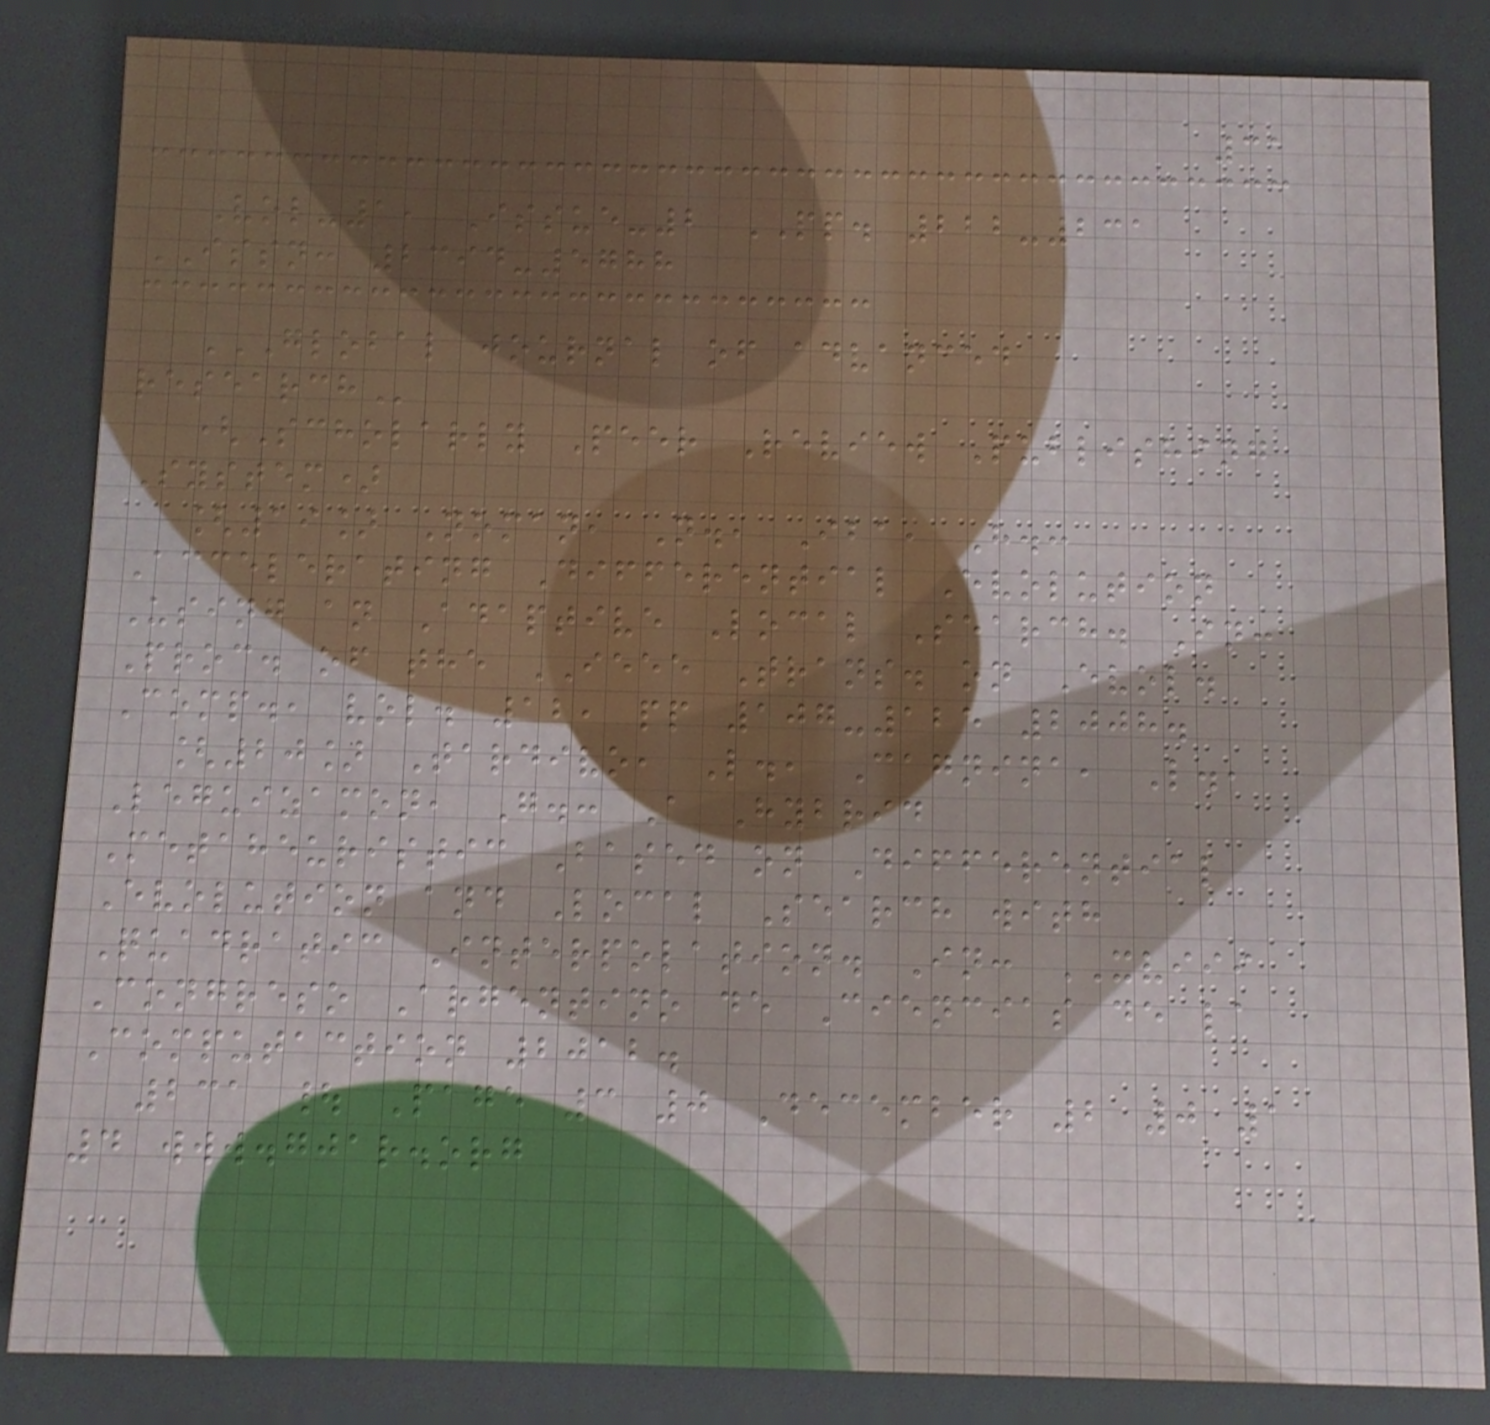31
Vol-1, Issue-2 PP. 222-231
ISSN: 2394-5788
GLOBAL JOURNAL OF ADVANCED
RESEARCH
(Scholarly Peer Review Publishing
System)
[19] Noman, N., Iba, H.:
Accelerating Differential Evolution
Using an Adaptive Local Search. In:
Proc. of the IEEE Trans. on Evol.
Comp., vol. 12, pp 107-125 2008.
[20] Tardivo, L., Cagnina, L.,
Leguizamon, G.: A Hybrid
Metaheuristic Based on Differential
Evolution and Local Search with
Quadratic Interpolation. In: XVIII
Congreso Argentino de Ciencias de la
Computaction 2012.
231 | Page 3 0 December 2 0 1
4 www.gjar.org
